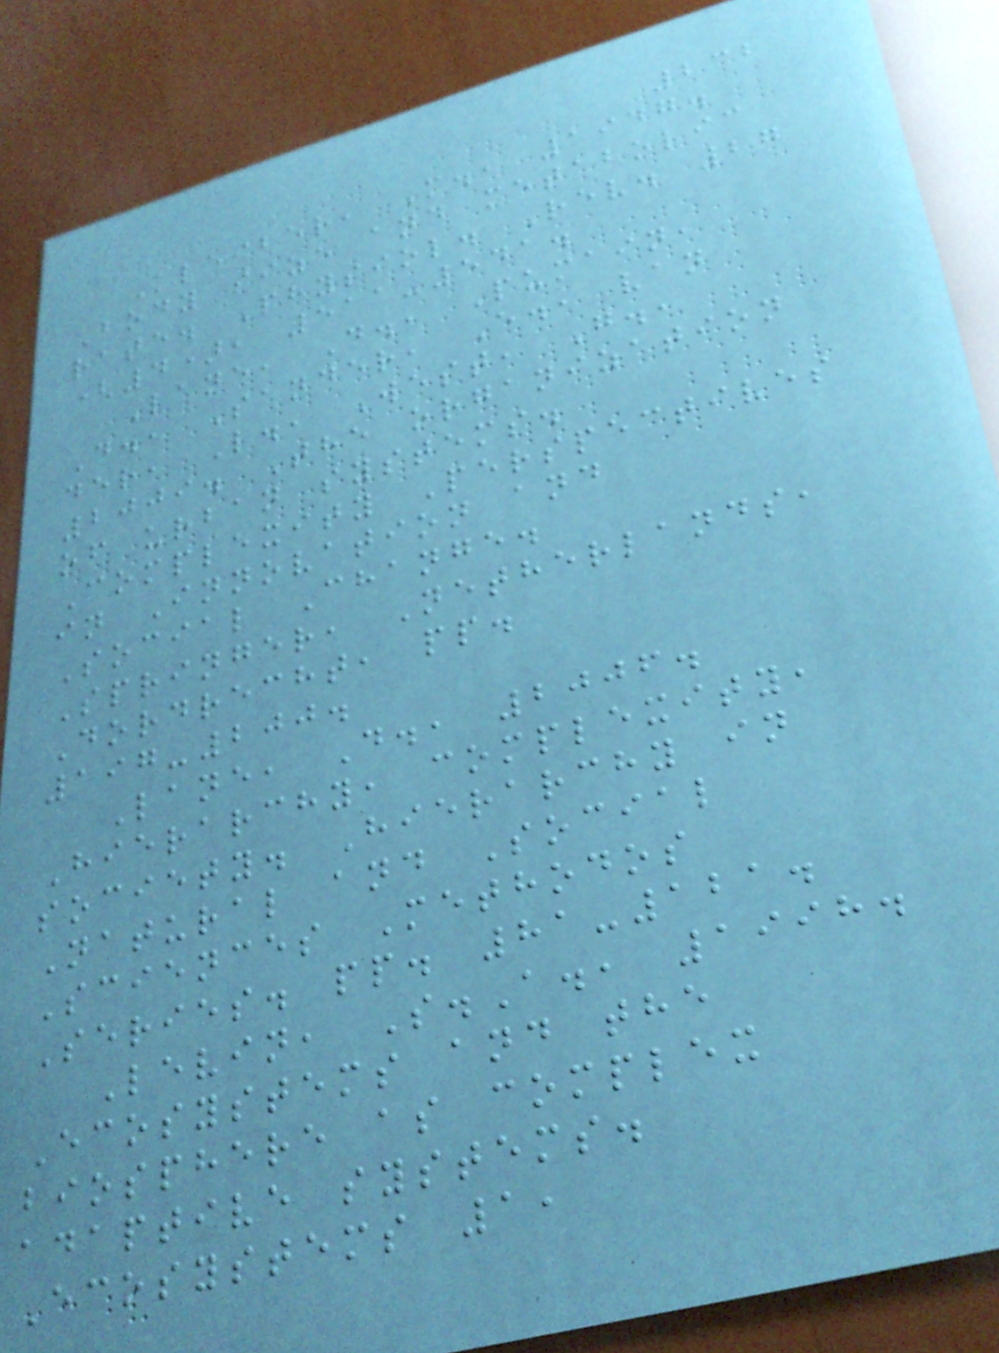232
Kleiber, M., 1947.
Body size and metabolic
rate. Physiol. Rev. 27
(4), 511-541.
Lane, D., Pumain,
D., Sander, E., van
der, L., West, G.,
2009. The organization
of urban systems.
Complexity Perspectives
in Innovation and
Social Change.
Springer, Netherlands,
Dordrecht, pp.
197-200.
Lane, D., 2006.
Hierarchy, complexity,
society. Hierarchy in
Natural and Social
Sciences Methodos
Series. pp. 81-121.
Levin, S.A., 1998.
Ecosystems and the
biosphere as complex
adaptive systems.
Ecosystems 1,
